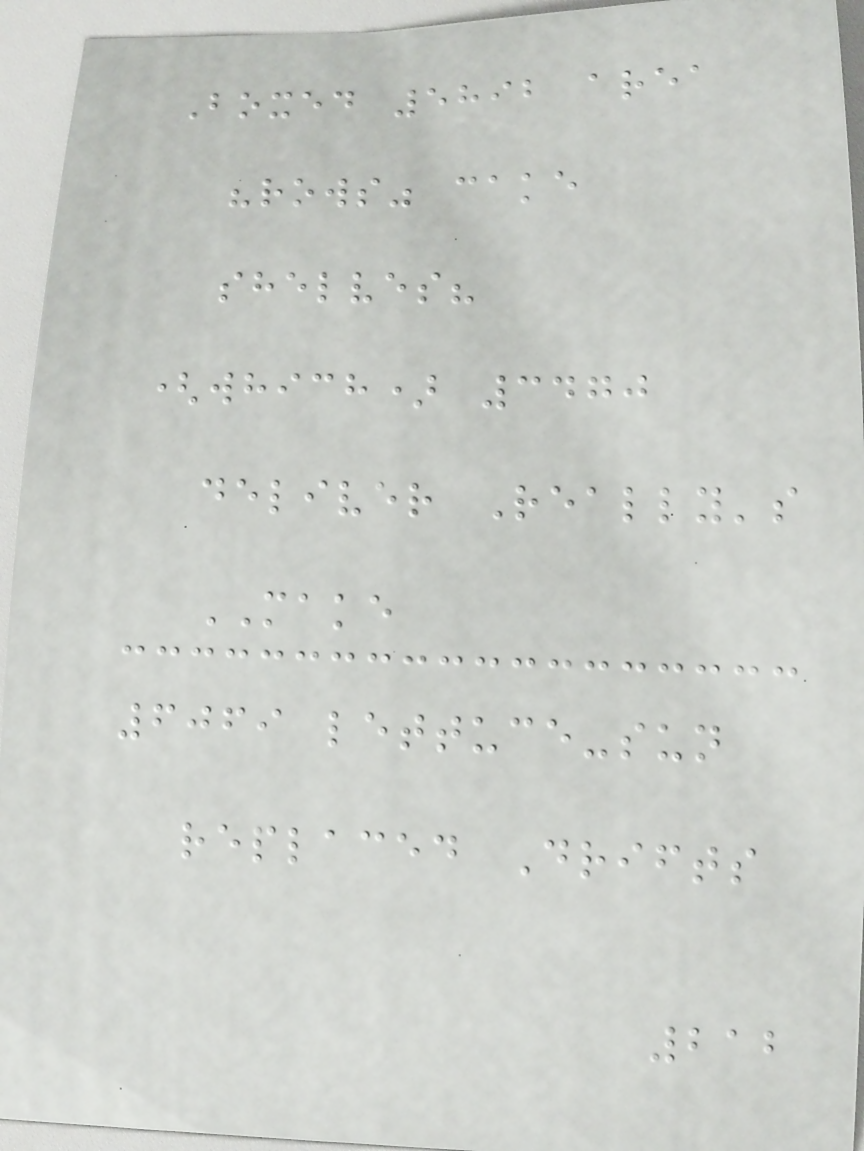Boxed 5892 area
"rows" cake
shelves?
(which) 3470
deliver Really's
MAKE
6069 lettuce-sun
replaced Drifts
212
